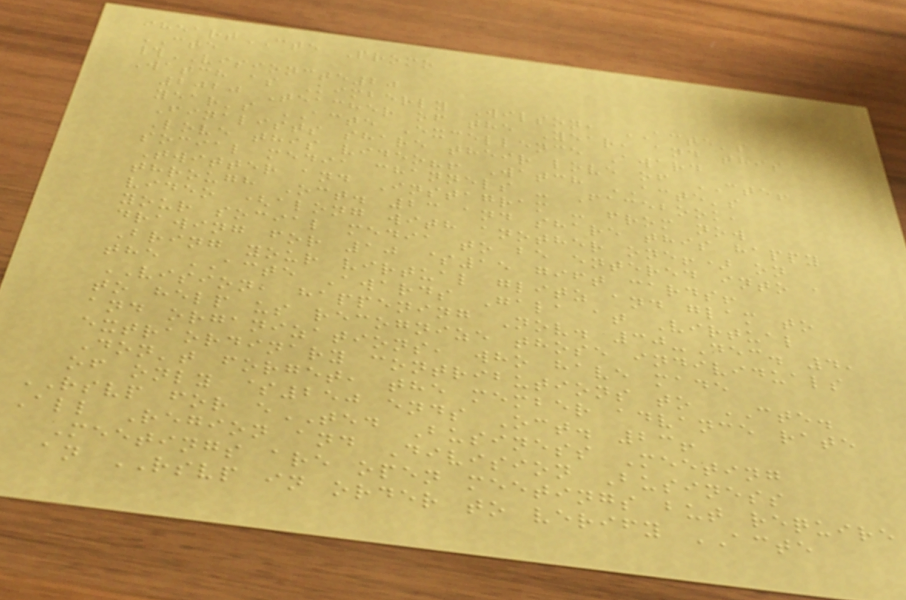iheartCTE Promo
CTE
#VISIONCTE20
Watch as Kimberly Wilson, ACTE's
2020 Teacher of the Year, and this
year's ACTE Excellence Award
Finalists share their love of CTE!
Love this video?! Watch ACTE's
social media channels - Facebook,
Twitter and Instagram - from now
through Oct. 23 and share this happy
video (along with another one!) on
your social media to be entered into a
drawing for 10 $15 gift cards!
Bring your virtual glitz and glam to
the ACTE Awards Gala at Virtual
VISION, happening Nov. 30-Dec. 4,
to help us recognize those individuals
and organizations, who have made
extraordinary contributions to CTE.
Don't forget, the member advance rate
of only $250 ends Oct. 23!
RSVP for eTED Business Meeting
All Region and Division Business
Meetings are open meetings but require
an RSVP in order to verify ACTE
